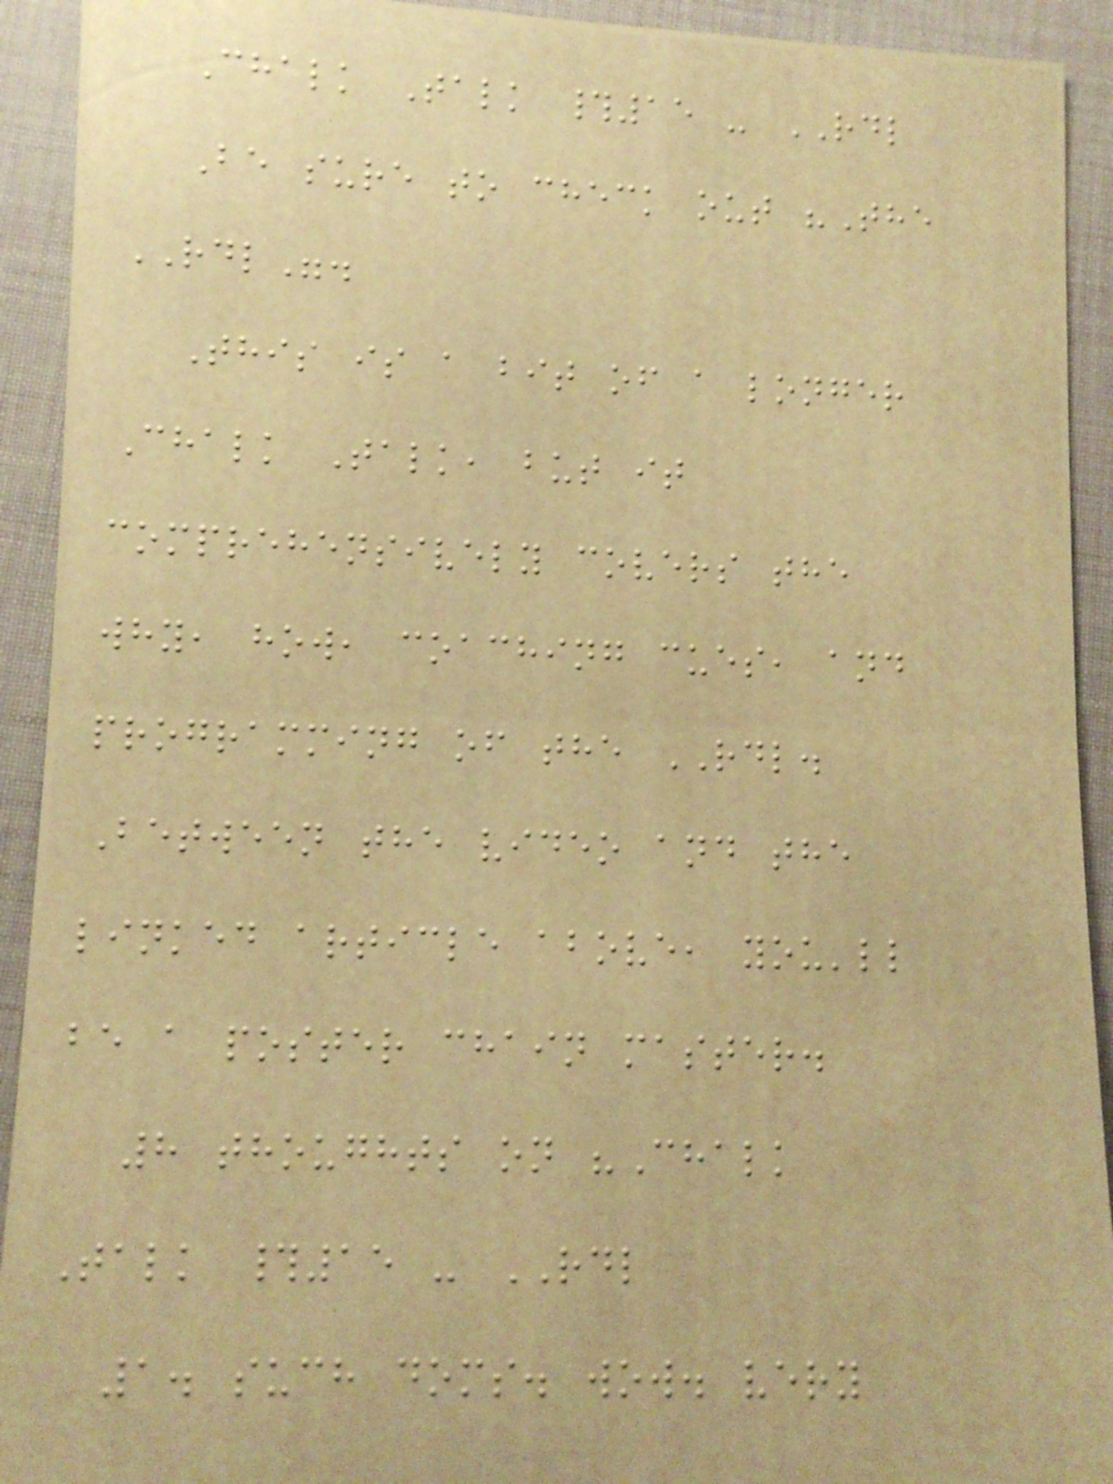Chalk Talk #15 - RDL
Be sure to check out "The
RDL".
This is a bit of a longer
Chalk Talk, but it
comprehensively covers the
why, how, coaching cues, and
programming of the RDL.
Between the video and the
linked article above, you'll
be a poster chain master.
8 thoughts on "Chalk
Talk #15 - RDL
1. such doms. wow. very
